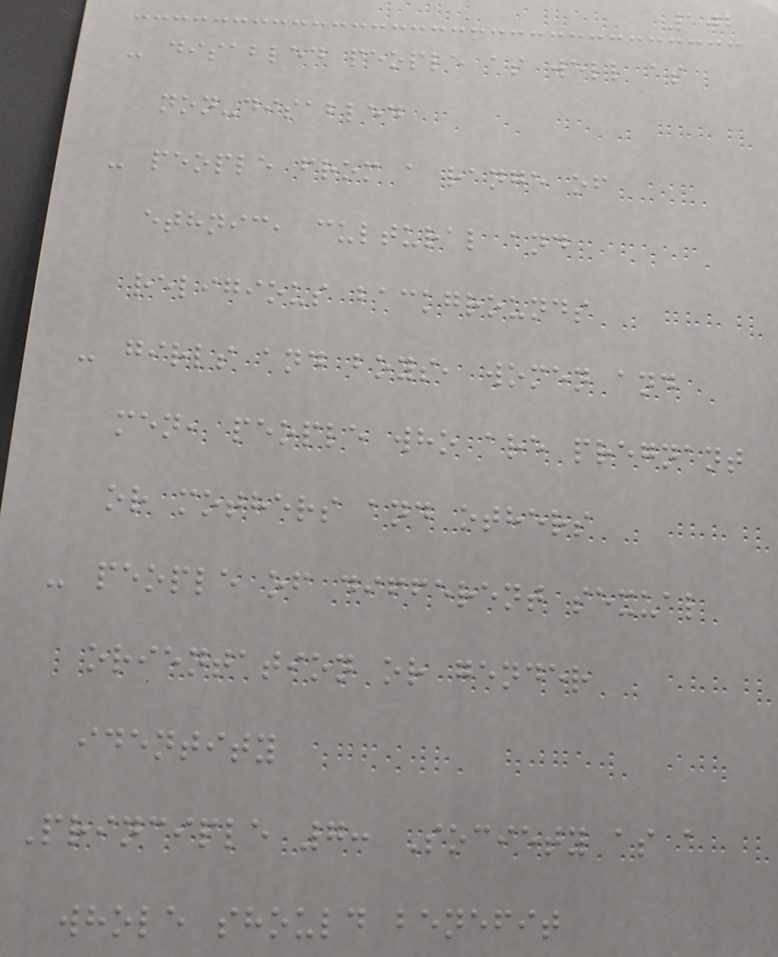102
- disabled people as well as
non-disabled
- people from a range of
ethnic, cultural and
religious backgrounds
- girls and boys, women and
men, people who are pregnant
or mothers and others
- people of different sexual
orientation or gender
identity
Principle 7: Society as a
whole should benefit
